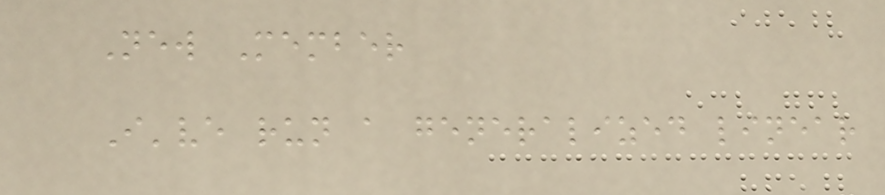New Member
I've run a generalized linear
